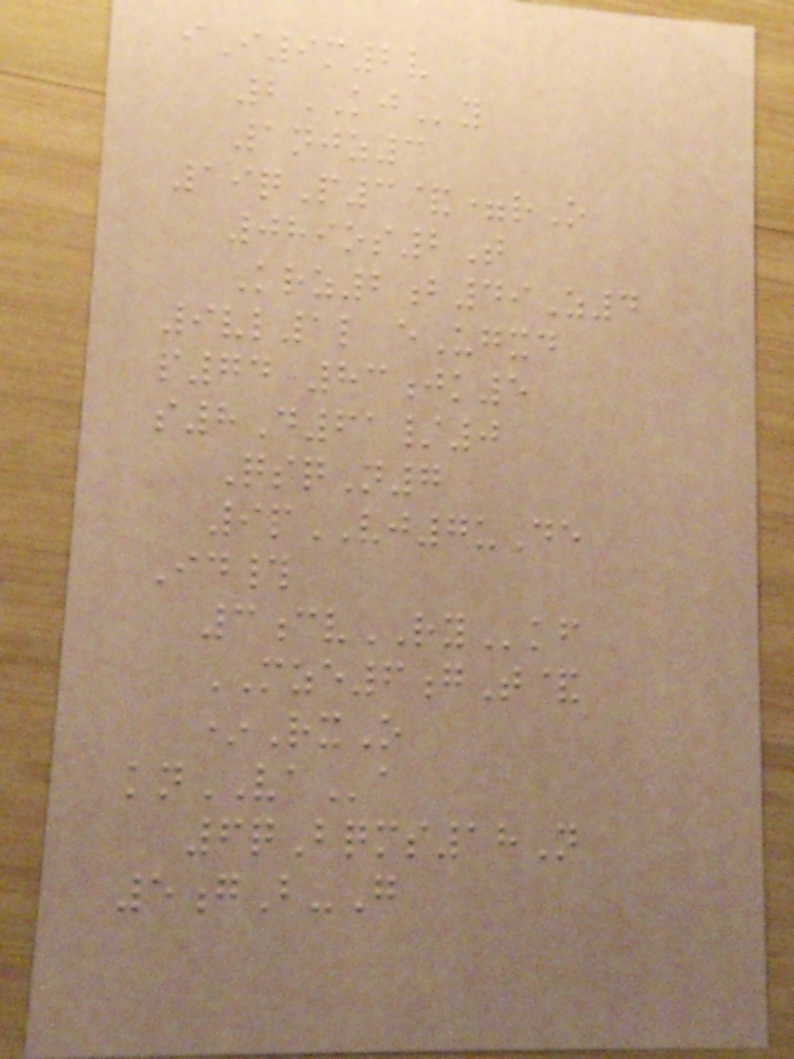iI9m2v
2KJy
1njz3
19qP3&=rO
089os2T
Krz2b49Z4
9vl1l eUgxd
p74 83jk5
s8D61/0
QsqN7
9pVJ7uDe
Id#
3cvRYkf
MZE6gT&
*RxO
knVAa
6qBqms18N
5gB-G
